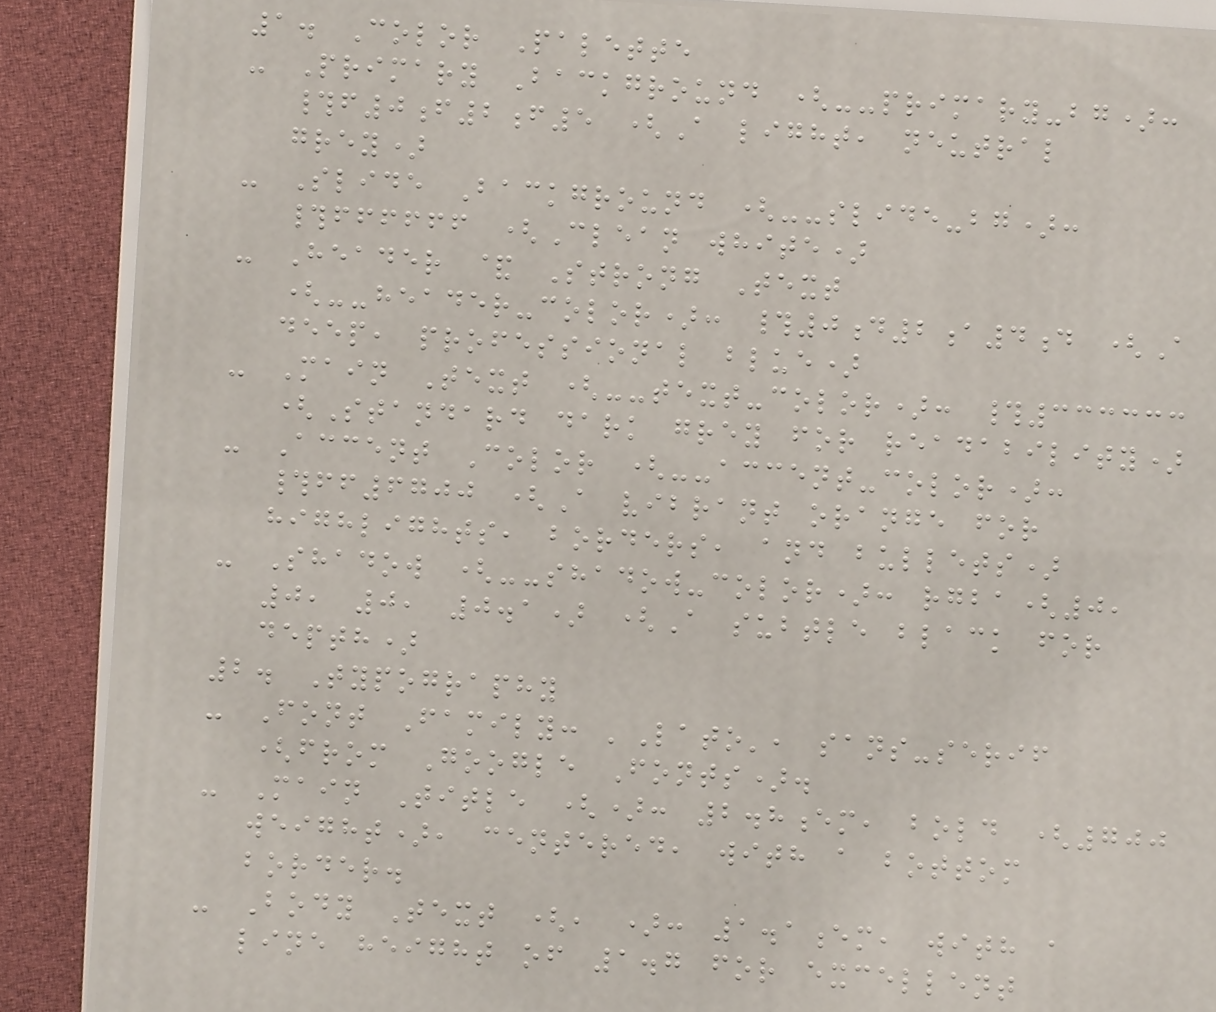1. Color Palette
- Primary Background (--primary-bg):
#f0f2f5 (A light, neutral
grey)
- Slide Background (--slide-bg):
#ffffff (Clean white)
- Header & Strong Text
(--header-color): #0d2a4d (A
deep, professional blue)
- Main Text (--text-color): #333333
(Standard dark grey for readability)
- Accent Color (--accent-color):
#ff6700 (A vibrant orange for
highlights, borders, and bullets)
- Shadow (--shadow-color): rgba(0,
0, 0, 0.1) (A subtle black for
depth)
2. Typography
- Font Family: 'Lato', sans-serif
(from Google Fonts).
- Main Title (): 2.8em, bold (700
weight), centered, with a bottom
border.
- Body Text (, ): 1.1em, with a
line height of 1.7 for excellent
